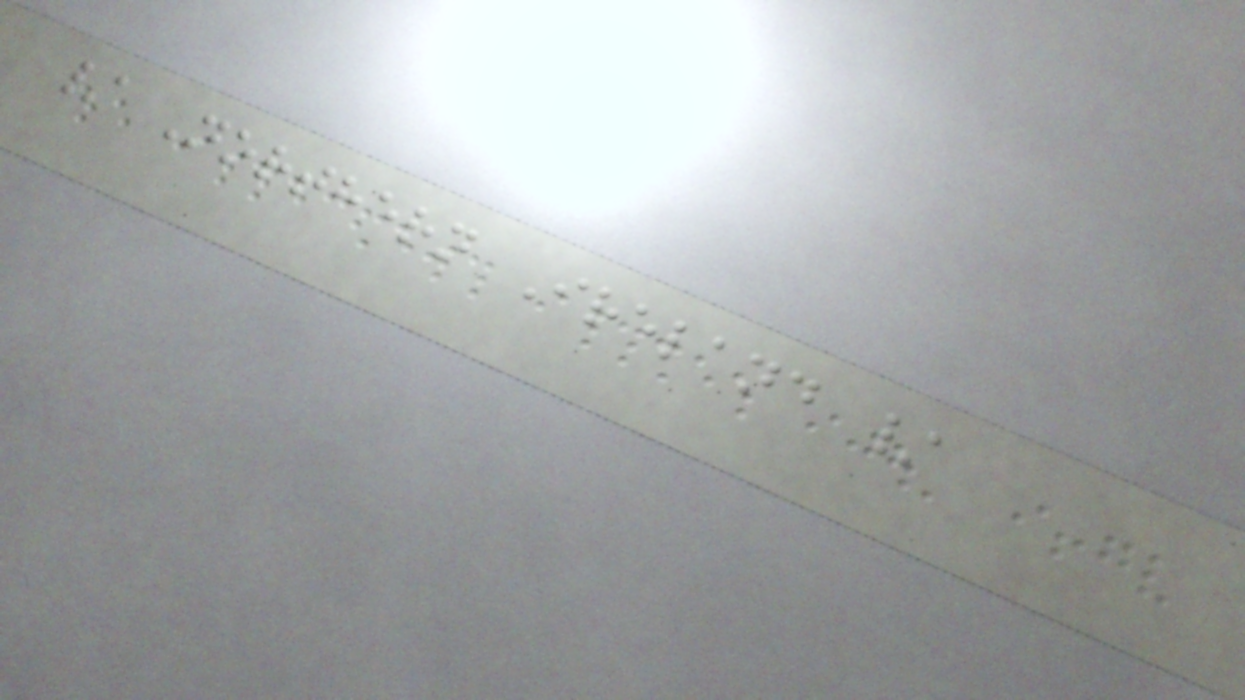/ Northern Ireland /
